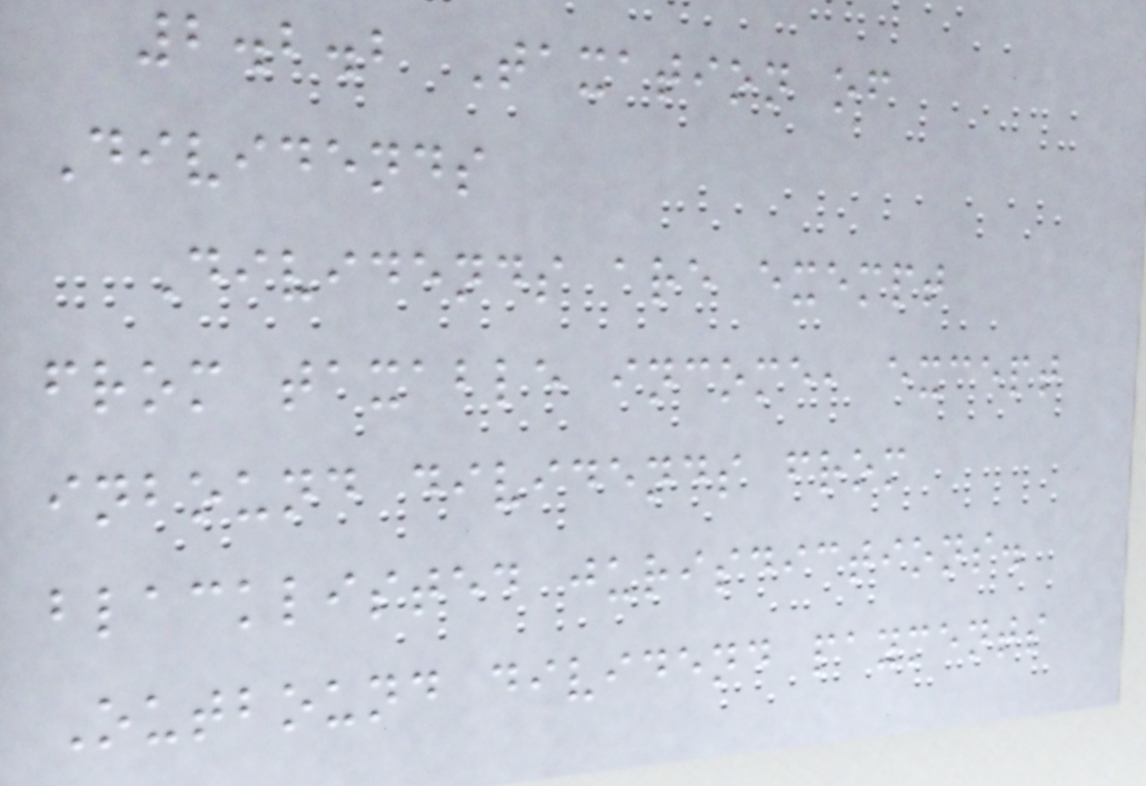2.2.2 Taxation of
Dividends
Dividends are exempt
from taxable income, except
inbound dividends from
blacklisted jurisdictions.
Outbound dividend payments
